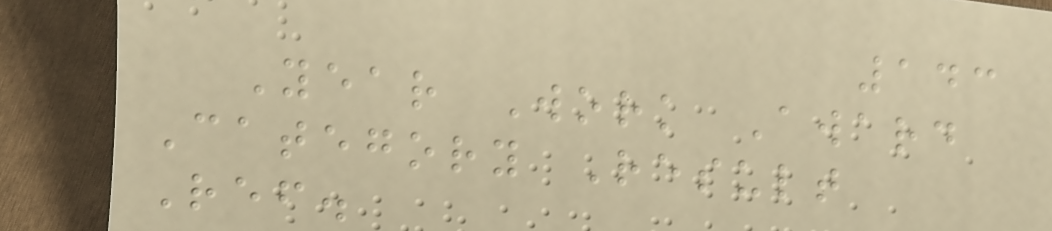143
Year Work Award
Category Result
Ref.
